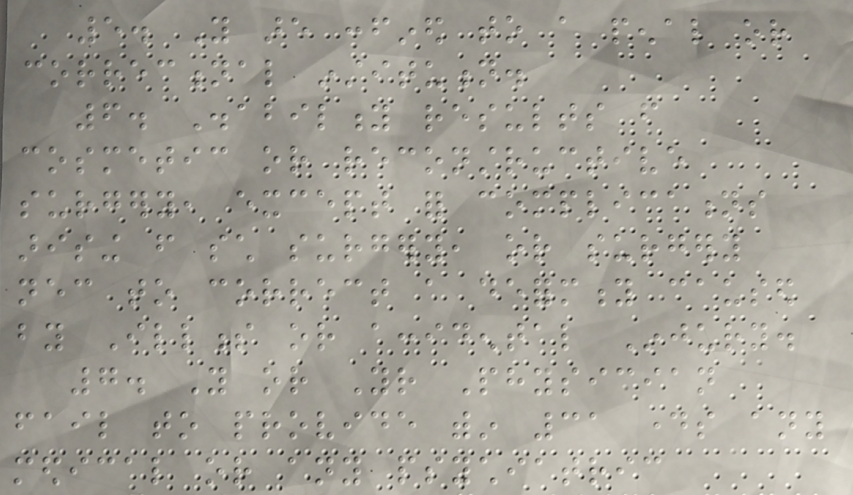5. You are confined to a penal or
correctional institution.
6. Disability results from
cosmetic or reconstructive
surgery, except for complications
arising from such surgery, or surgery
necessary to correct a deformity caused
by Illness or accidental Injury.
7. You or Your Physician
fail to provide within 31 days any
medical or any psychiatric
